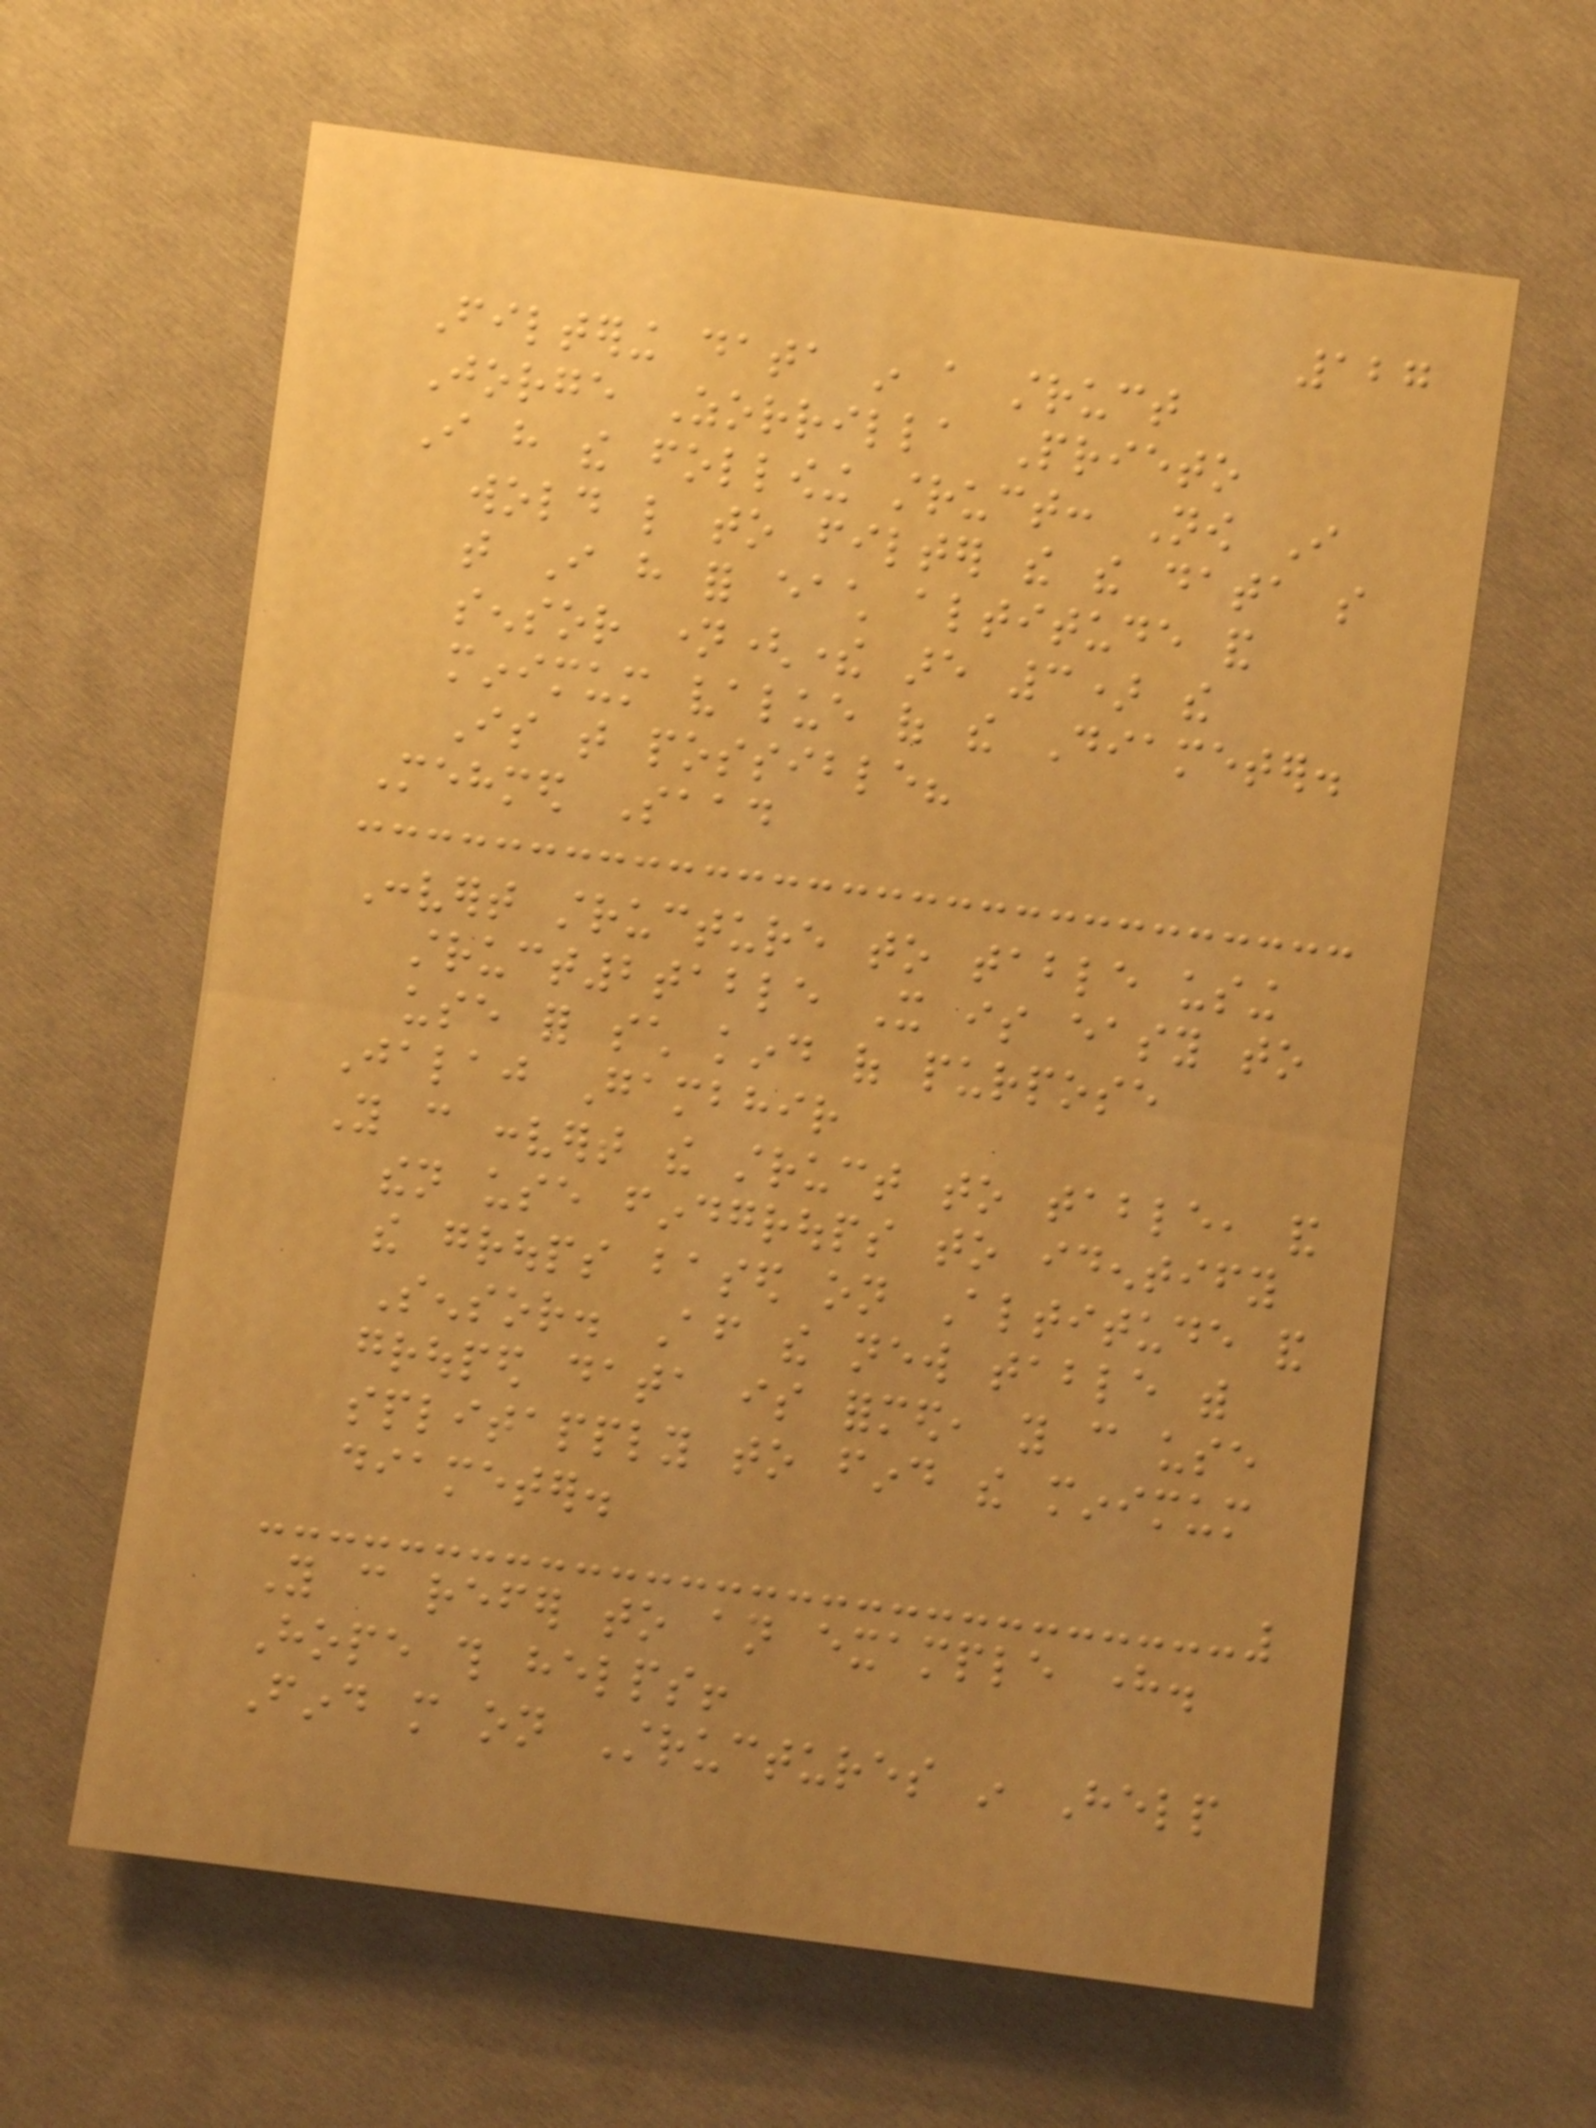127
Filtering data in a struct
Jorge Zorrilla Prieto
I have the following struct: Now I
wold like to filter the the data so
that I have for each altitude and
sensor name(there are 3) the
minimum value of the Diameter.
Is that possible?
Mehmed Saad
Convert structure to table using
struct2table It is easy to
use for such kind of purpose
Jalaj Gambhir
You can convert the struct to table, and
then use findgroups to identify
the groups based on Altitude and
Sensor. After the new table with
grouped data is formed, you can use
splitapply to find the minimum
diameter.
You can refer to an example here.
Hope this helps!
Find more on Structures in Help
